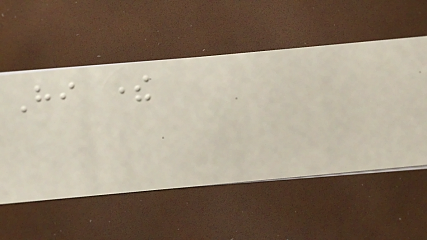Hi there
